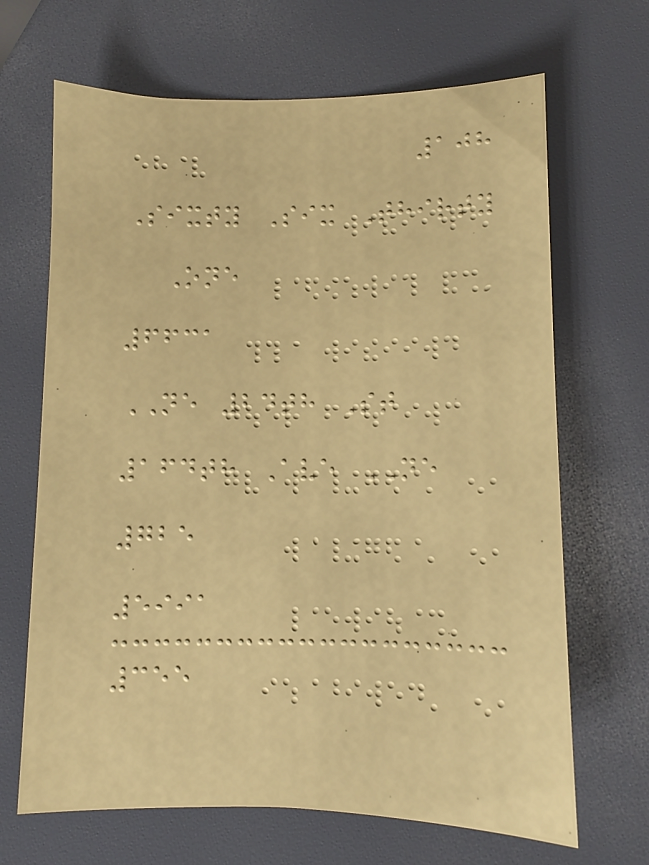108
Sixty Six Thirty
One
6631
NE 24th St
164th Ave NE
725
5991
355
